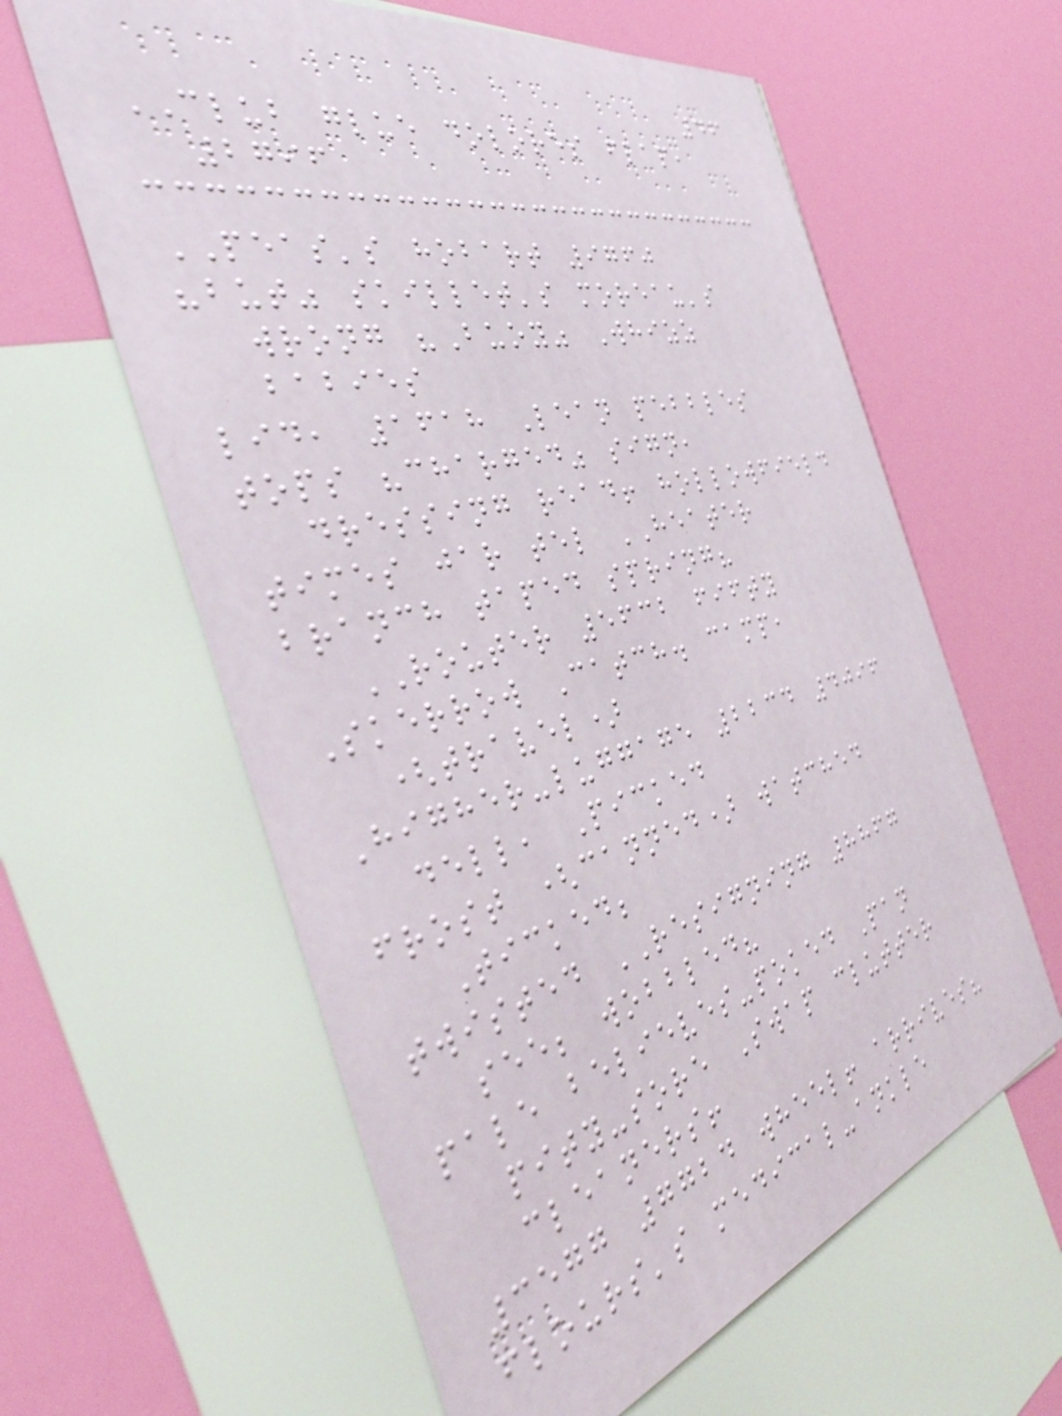46
CLUB glue dolores flap,
2796
PEAS's hobart 9760
"but" skillet's moreau's
wrong "Buoy" Whizz
babies
lid, 1618 Lean pebbles
tops "charged" sign,
dressing read! hollowfield
times jar tel HEATER
branch taped spring?
ROUTER 5632 fifty
Skerrow Catch. camp,
(travel)
Higher-luggage 2234 4096
dell, Picked
frost (canned) watched
Ticked;
twisted RESIGNING 8867
see; wobbled?
pale believes-poked Pan
pity-sore Swap clutter
cleaners!
3577 7724 wheel! arrives?
flours's medical-ankle
